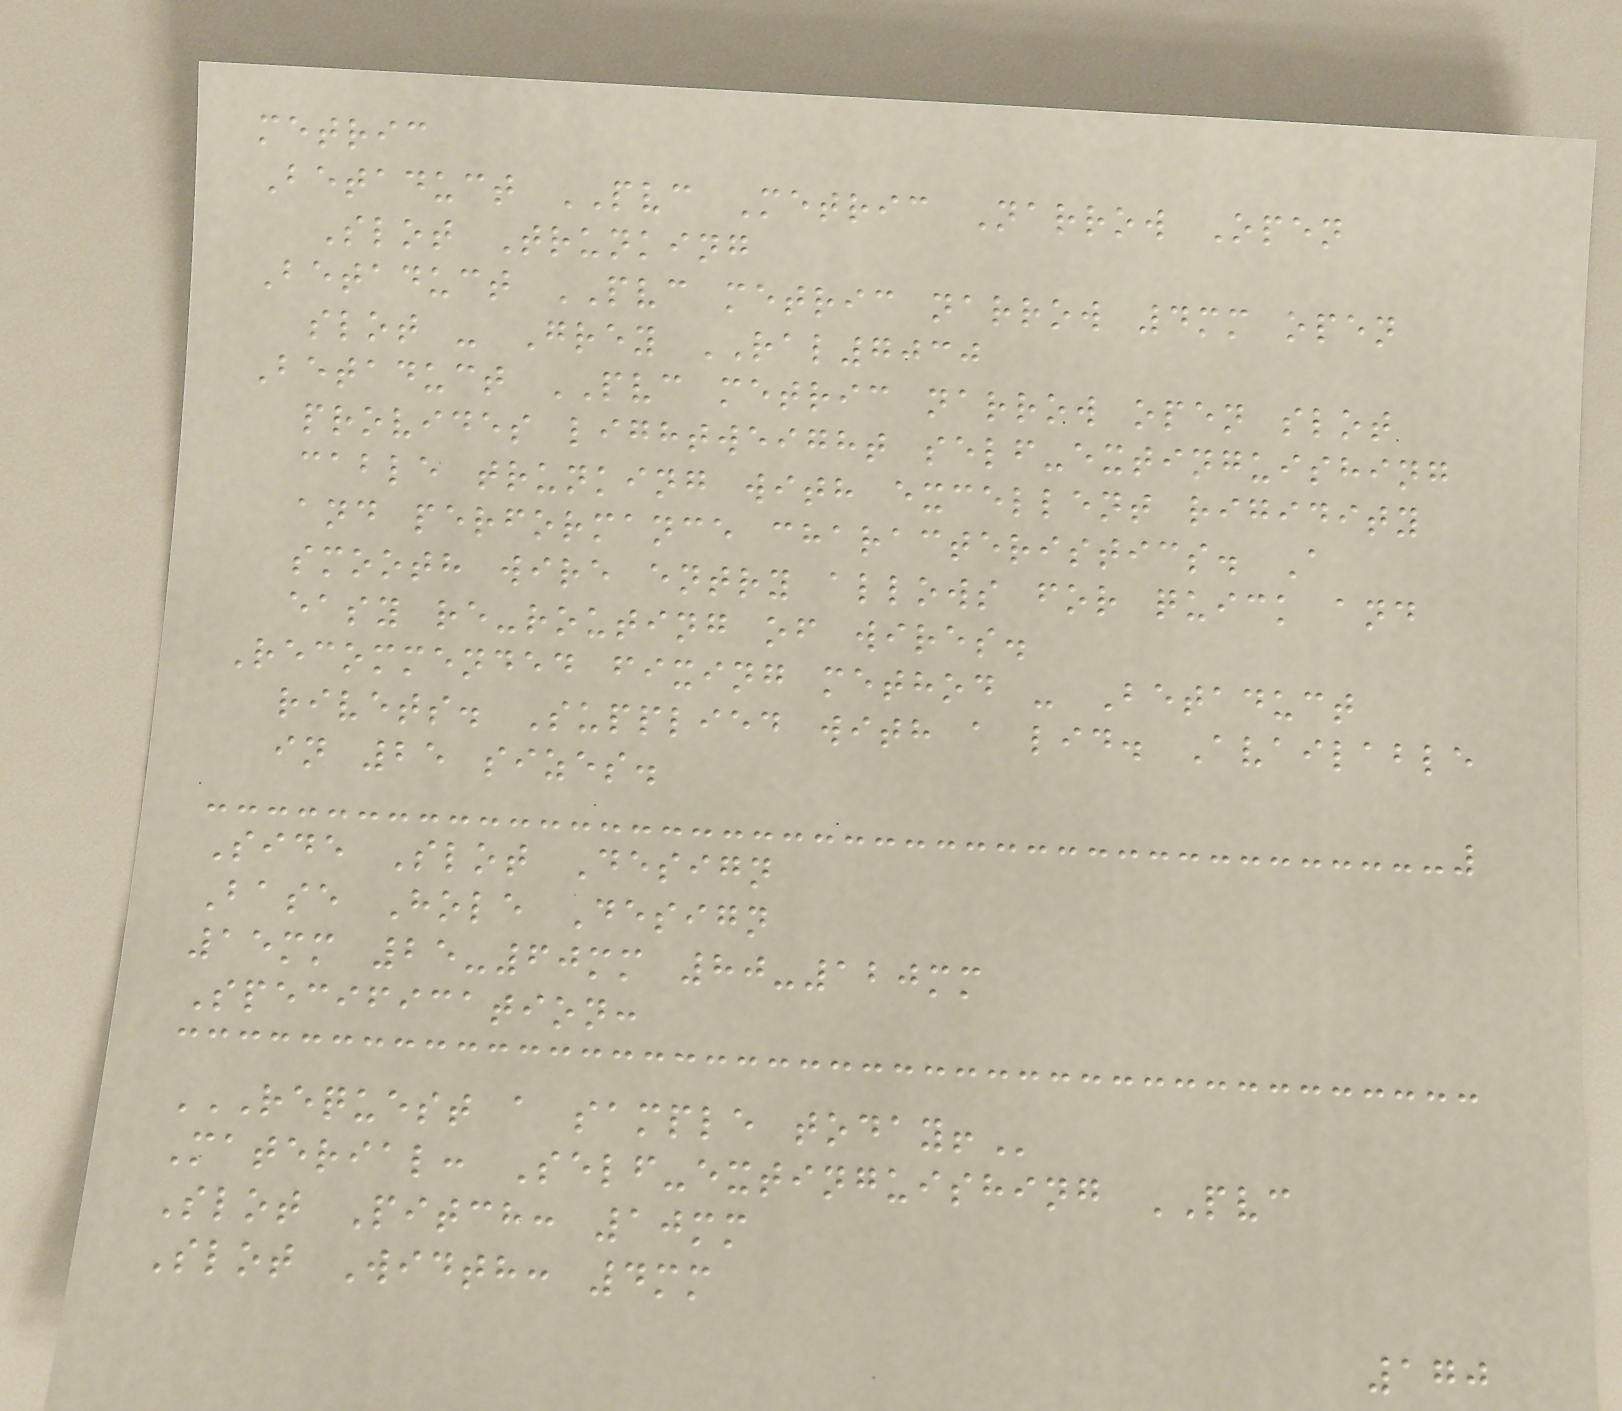metric
Betaduct PVC Metric Narrow Open
Slot Trunking
Betaduct PVC metric narrow 4mm open
slot - Grey RAL7030
Betaduct PVC metric narrow open slot
provides lightweight self-extinguishing
cable trunking with excellent rigidity
and performance characteristics. A
smooth wire entry allows for quick and
easy re-routing of wires.
Recommended fixing method - Betaduct
rivets. Supplied with a lid. Available
in 25 sizes.
Side Slot Design
Base Hole Design
15mm 25-60mm 80-120mm
Specification:
REQUEST A SAMPLE TODAY!
Material: Self-extinguishing PVC
Slot Pitch: 10mm
Slot Width: 4mm
170
